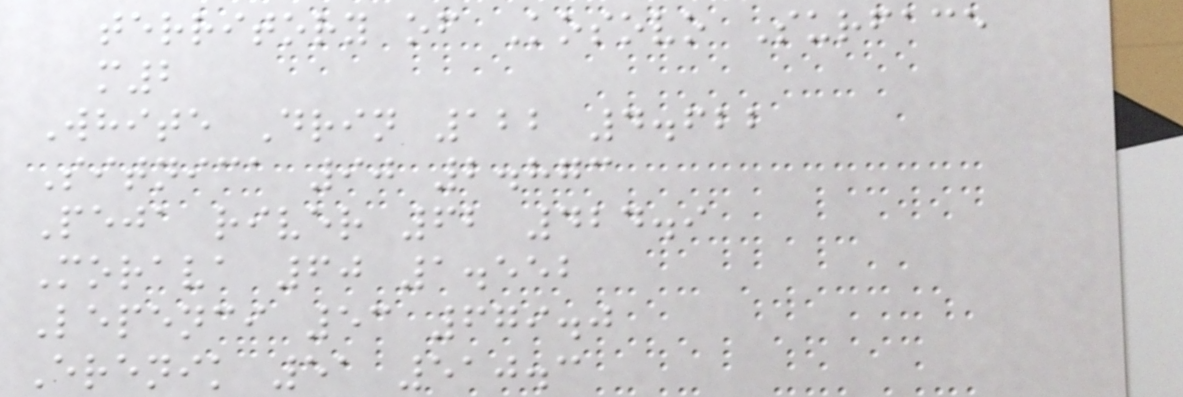territory of Kosovo Surface
m2
White Drin 122 4.622
Sitnica 90 2.873
Peja river 62 424.9
Morava 60 1.552
Lepenci 53 679.0
Erenik 51 510.3
